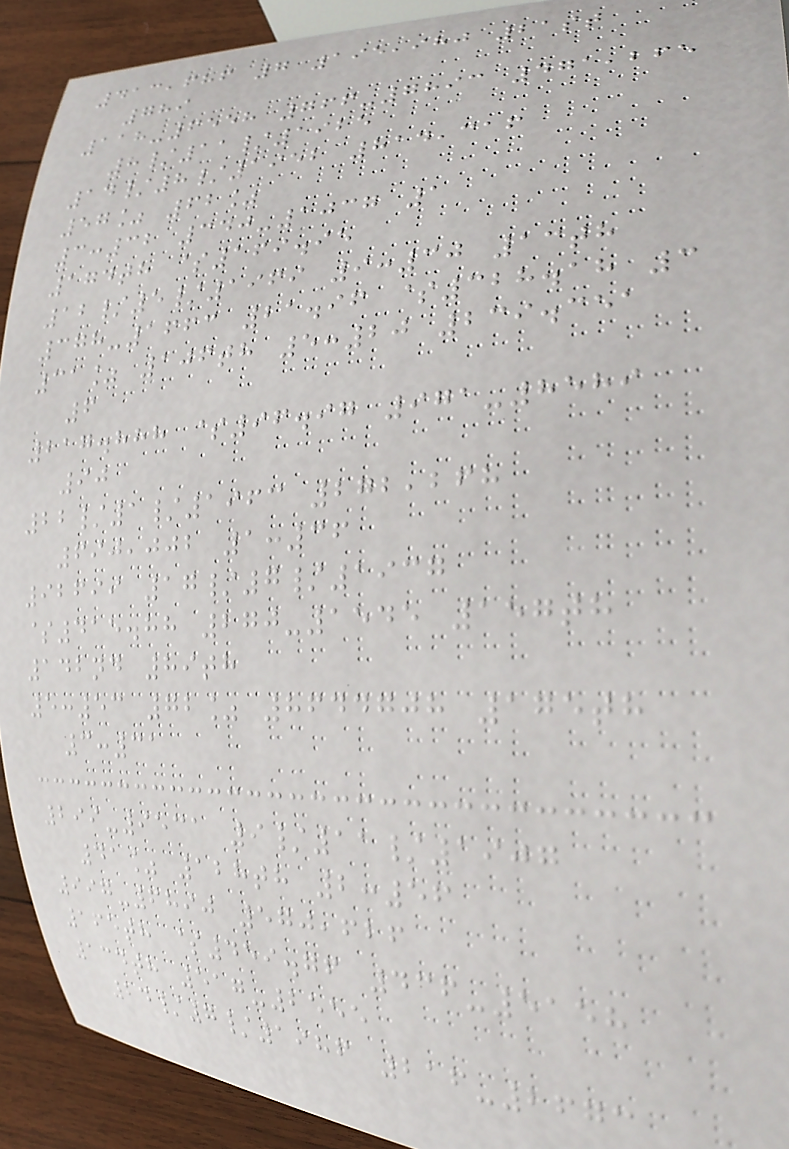413,686 7 195,980 21st
789
118-6558 766-7893 471,265
8/11/1925
14/8/1952 814,316
57% 62%
3:32 340-1037 1
174th $169.95
12/5/1969 9:30 13th
378-1663 21.96 $328.18 3
31% 106th 5:20 239.351
6
217.888 $96.97 971-8589
90
22/1/1963 272,268
690,002 1:36
92699 17/7/1937
$415.88 270-1545 157th
142nd 89th
5:53 72% 8644708 175th
3:31
299-9531 9/11/1907
41% 128th 2:56
997-6890 570,626
165th $459.76 436-5158
134th 517-2555
24/7/1986 216-2673
